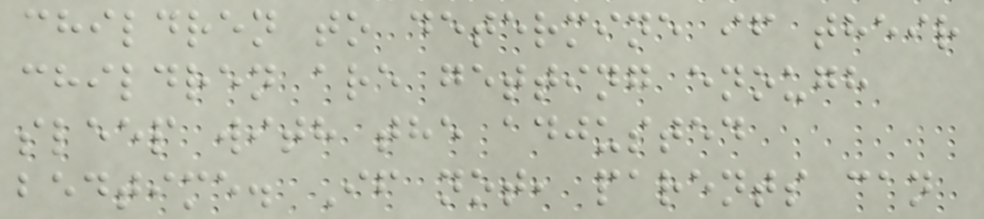children to determine if their
children are getting enough
sleep with the adjusted
bedtime. If not, parents can
